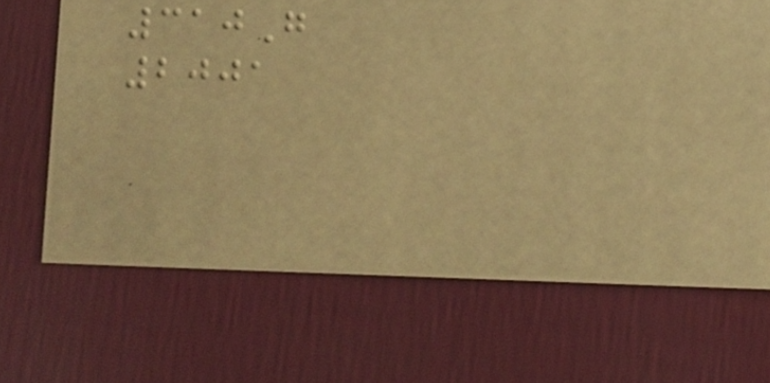310G
2001
